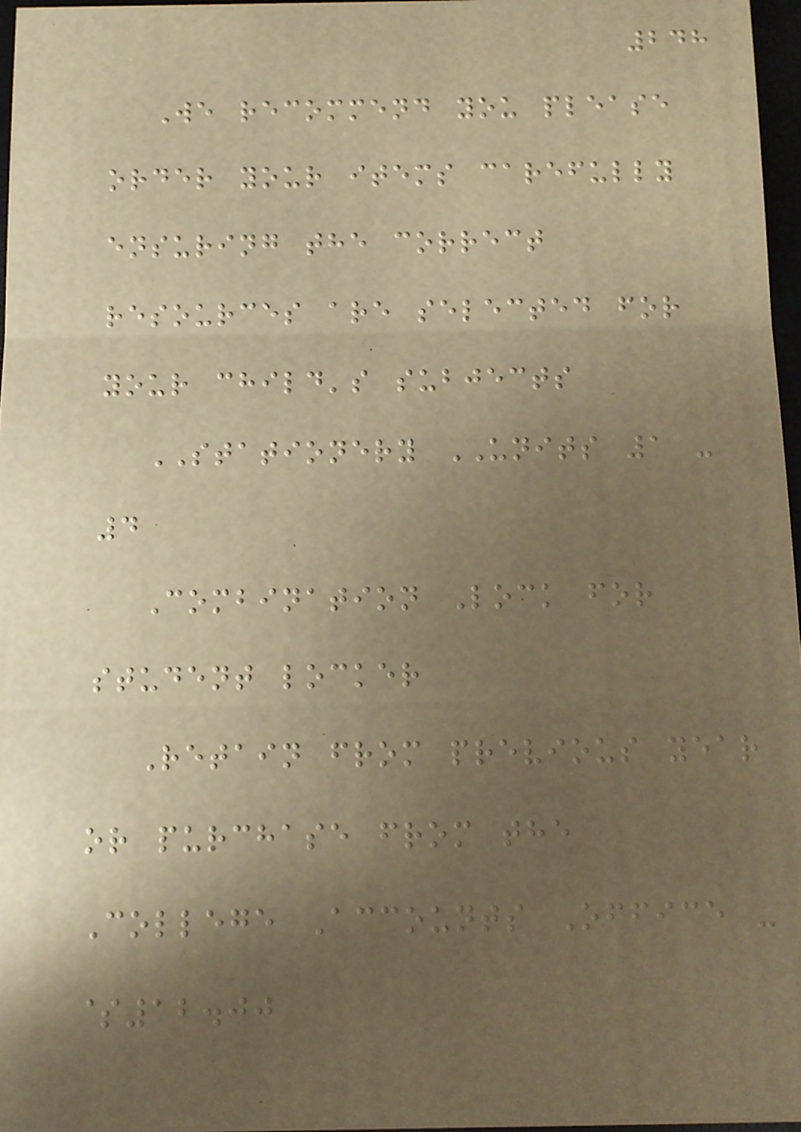248
We recommend you please
order your items carefully
ensuring the correct
resources are selected for
your child's subjects
STATIONERY UNITS 1 -
4
Combination Lock for
student locker
Retain from previous year
or purchase from the
College Accounts Office -
$12.00
